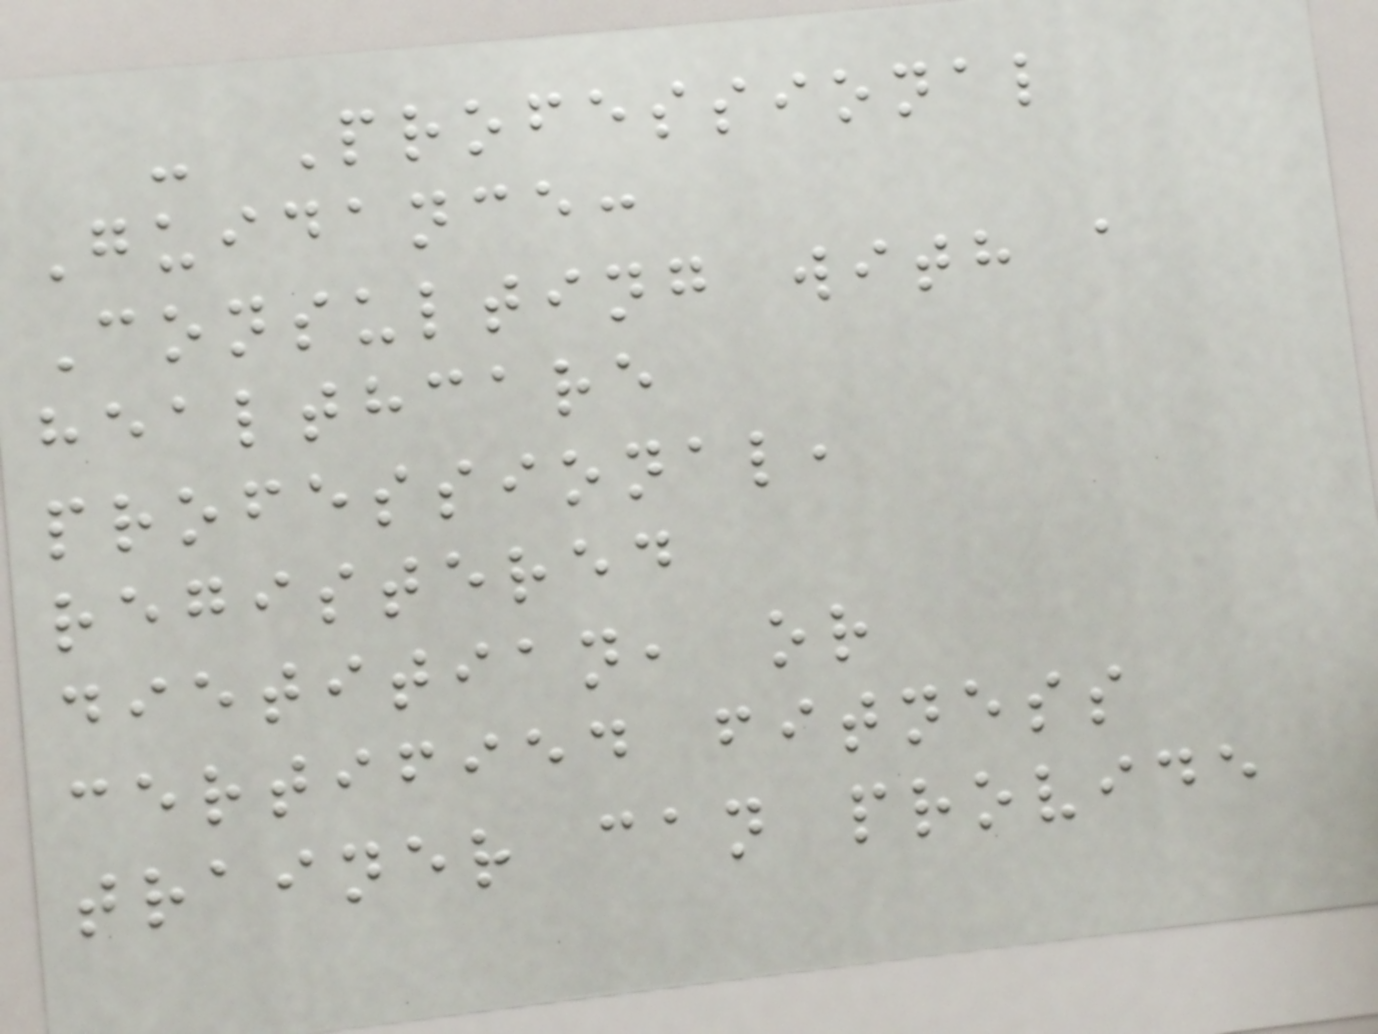- Professional
Guidance:
Consulting with a
healthcare
professional,
registered
dietitian, or
certified fitness
trainer can provide
